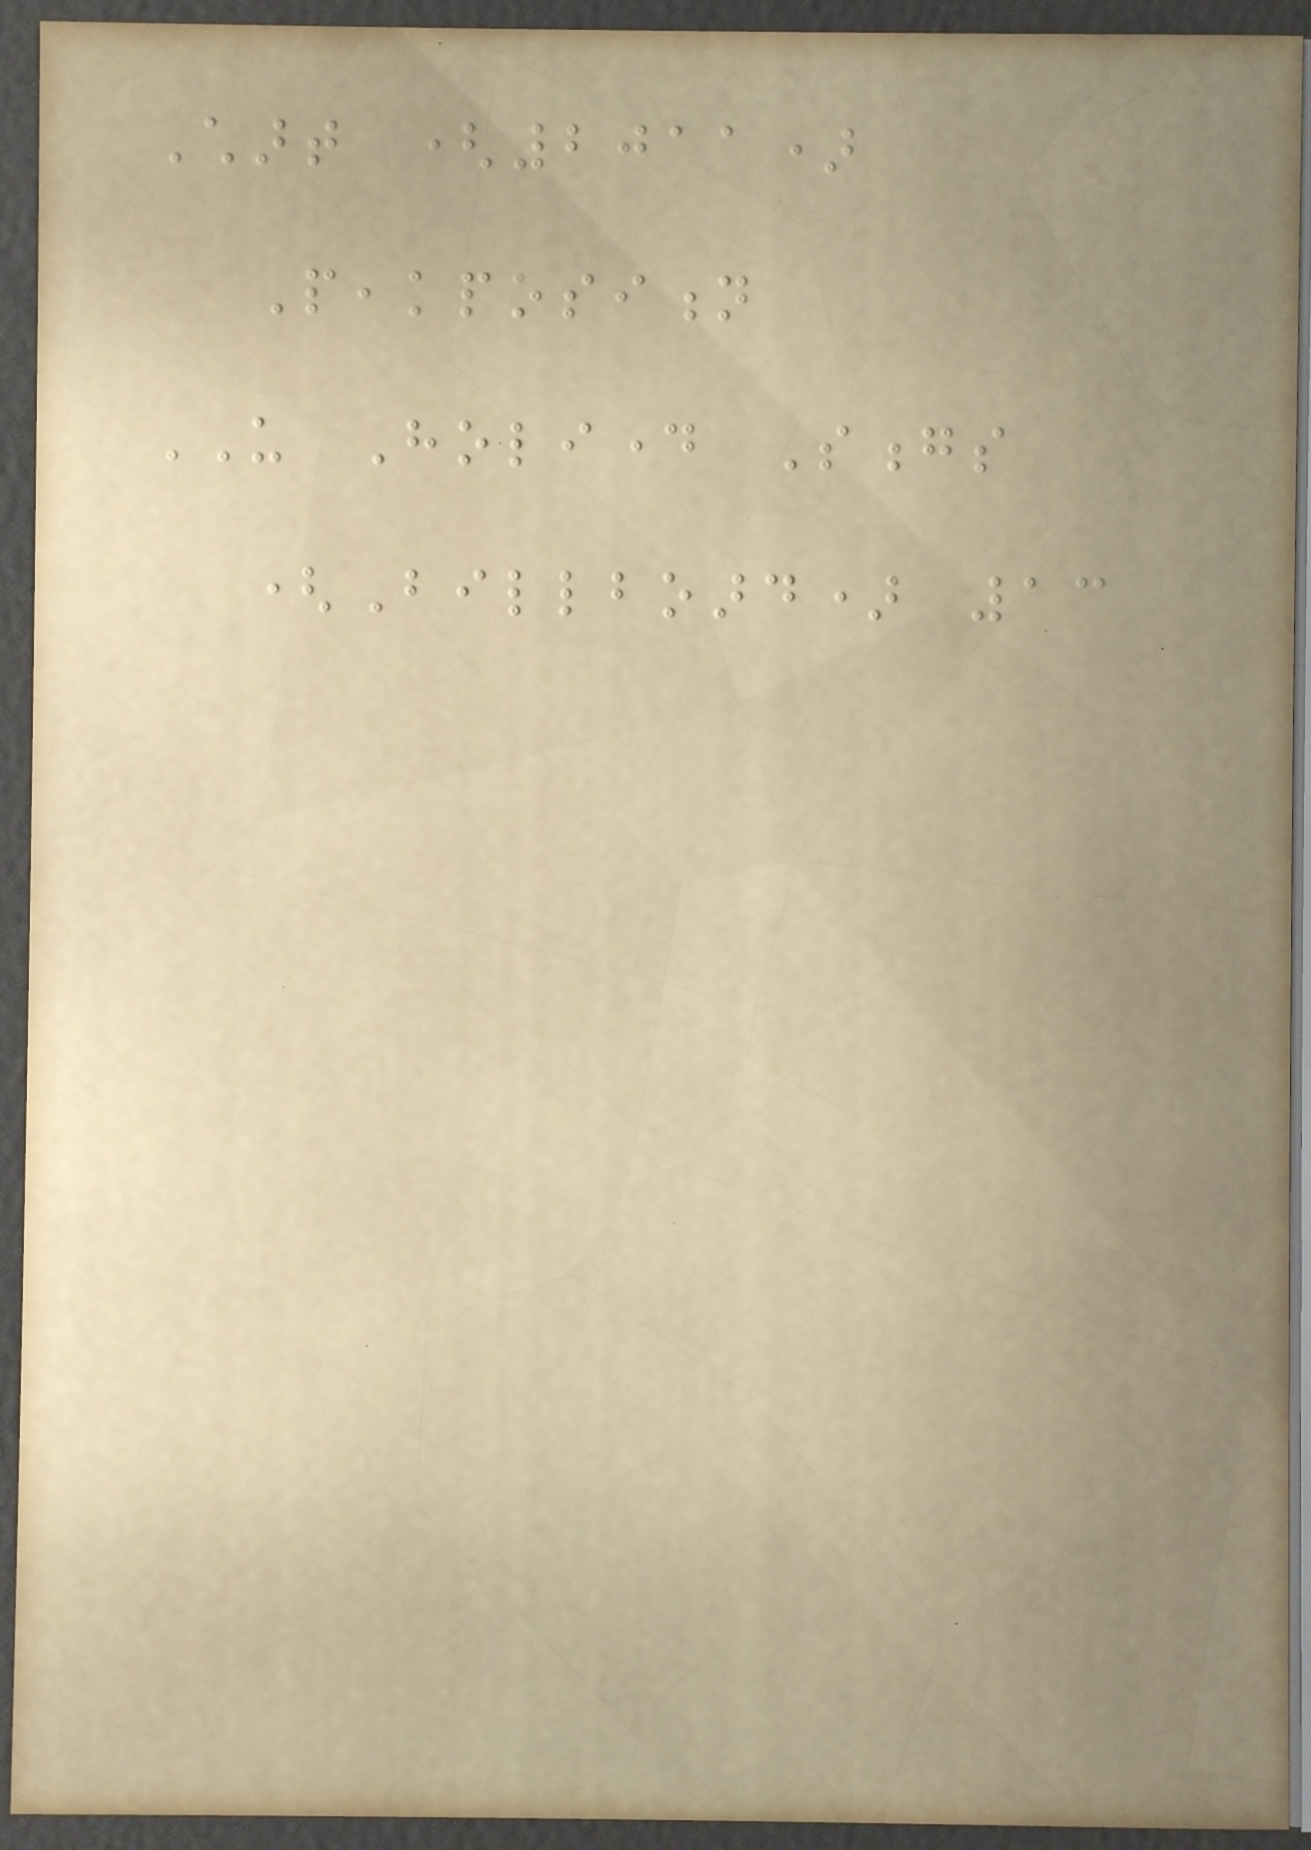Chart (2011)
Peakposition
US Holiday Songs
(Billboard) 13
